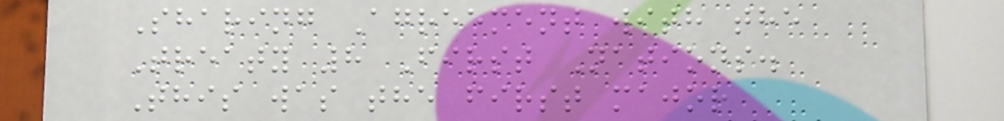Sharing Agreement with the
Treaty 8 First Nations.
This was the first major
